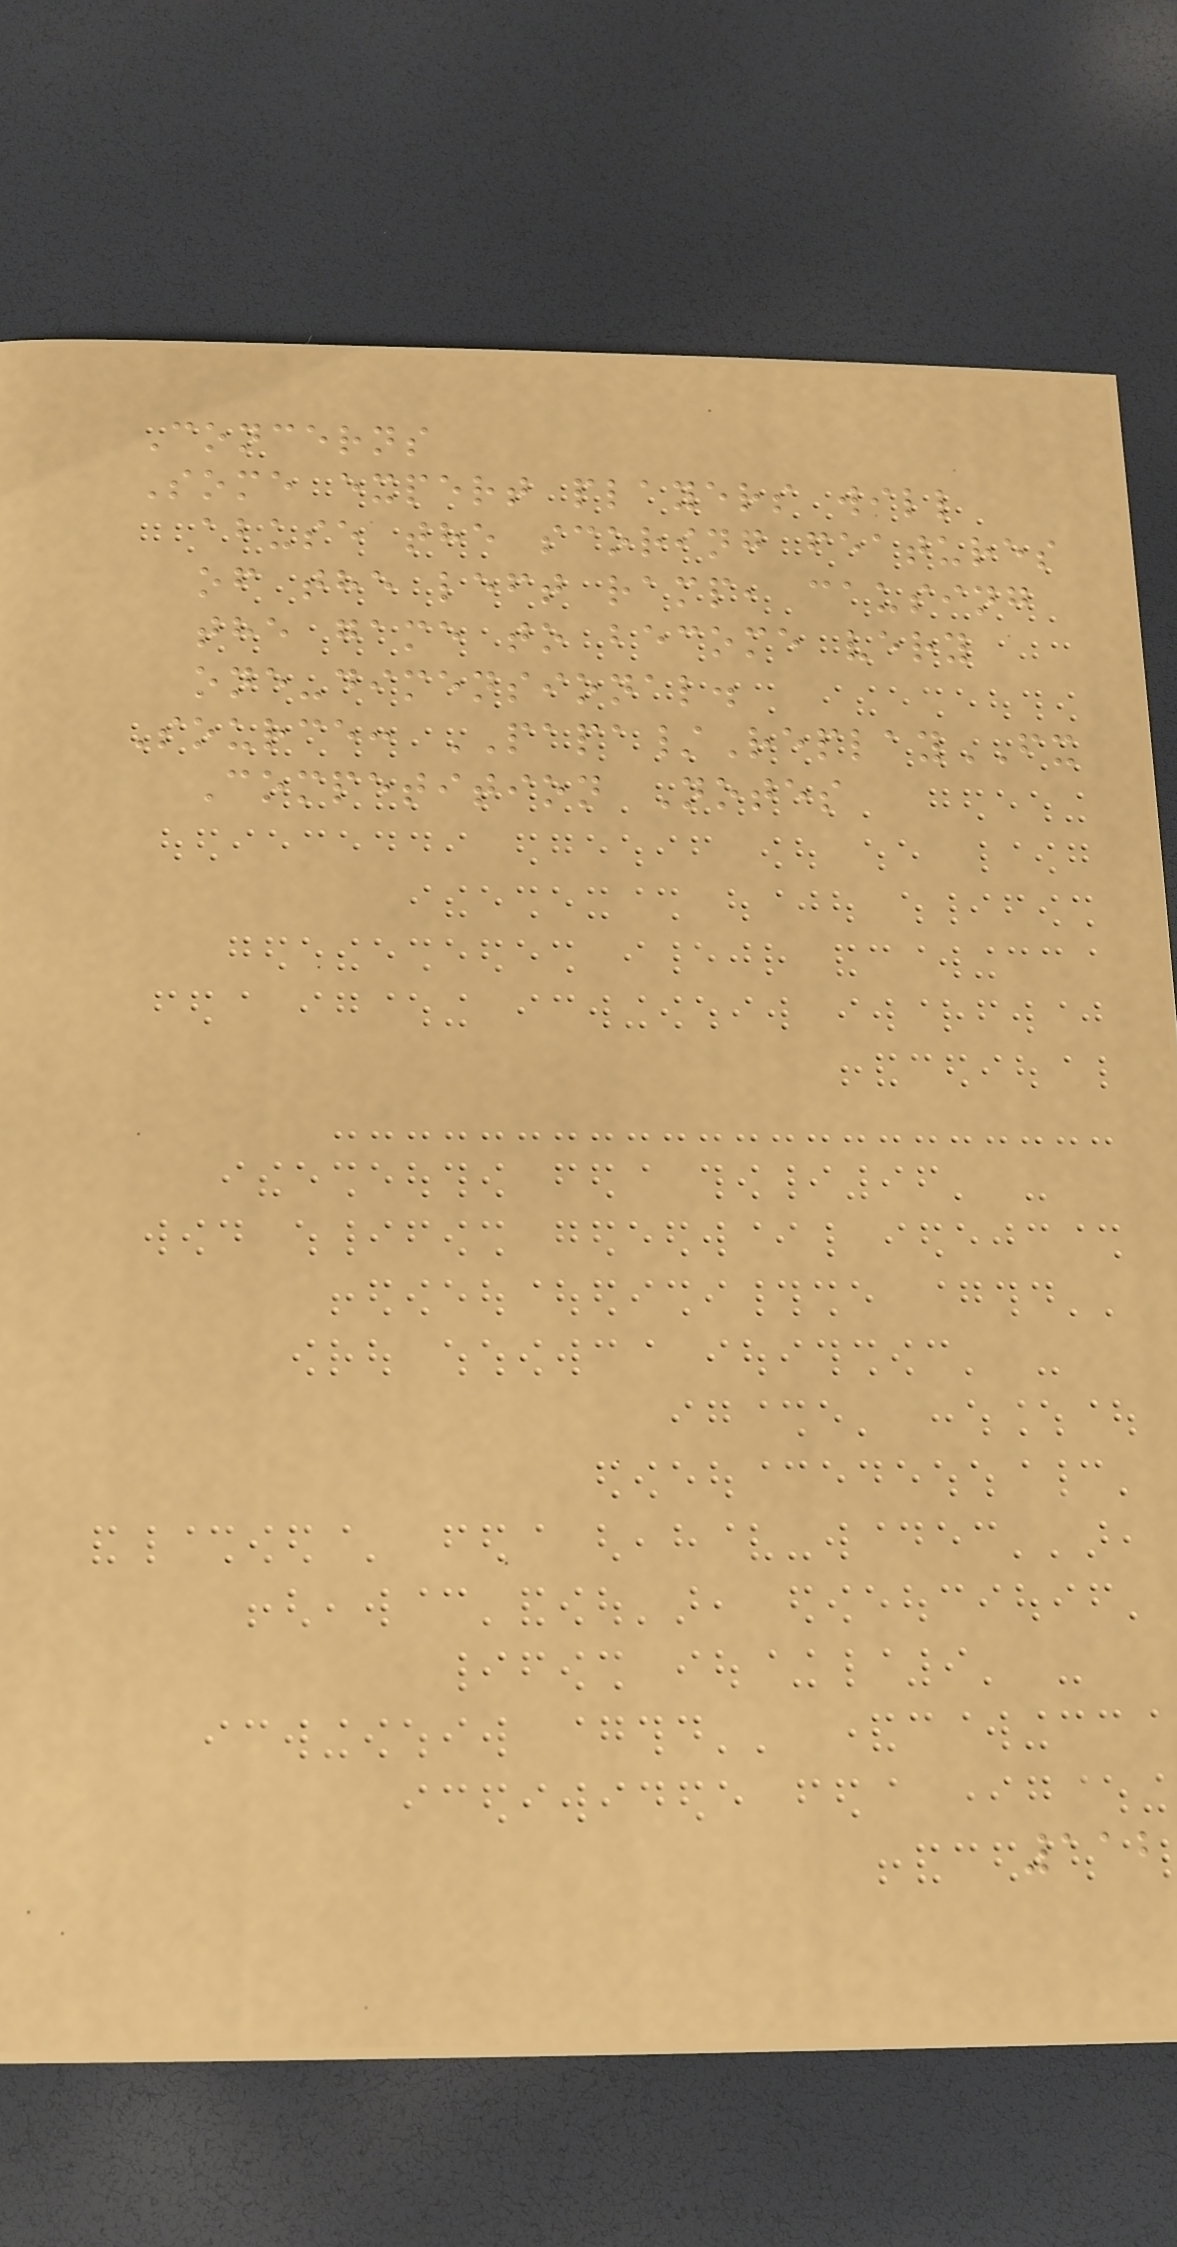Concerns
Some expert players will
abuse the scoring features
of the left ramp, causing
the game to become very
one-dimensional.
Source: PAPA/ReplayFX
Competition Notes
112
